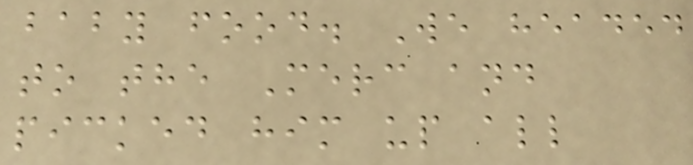baby food. We headed
to the Merc and
picked him up all
